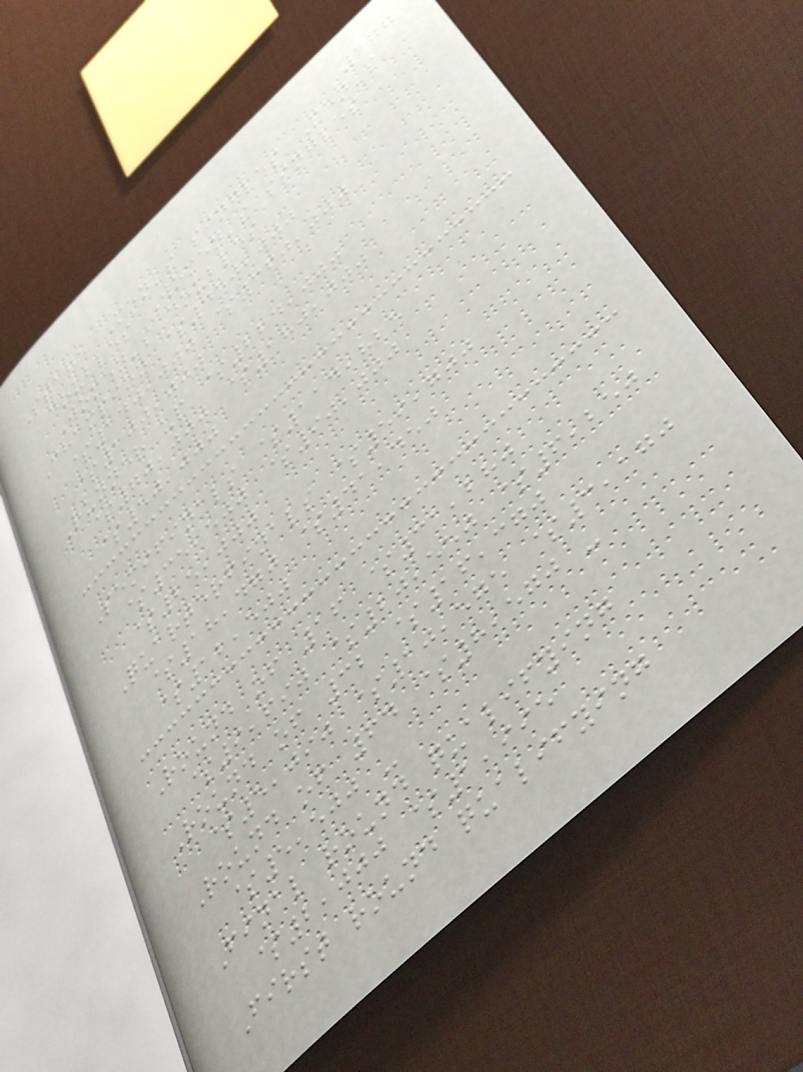177
Stage Men's singles Men's
doubles Women's singles
Women's doubles
Champion $450,000
$140,000 $360,000
$100,000
Runner up $224,000
$70,000 $180,000
$50,000
Semifinals $114,825
$35,500 $90,000
$25,000
Quarterfinals $59,700
$18,470 $41,450
$12,500
Round of 16 $31,280
$9,690 $20,550 $6,250
Round of 32 $16,370
$5,090 $10,575 $3,170
Round of 64 $8,570 -
$5,500 -
Final round qualifying
$2,000 $1,995
First round qualifying
